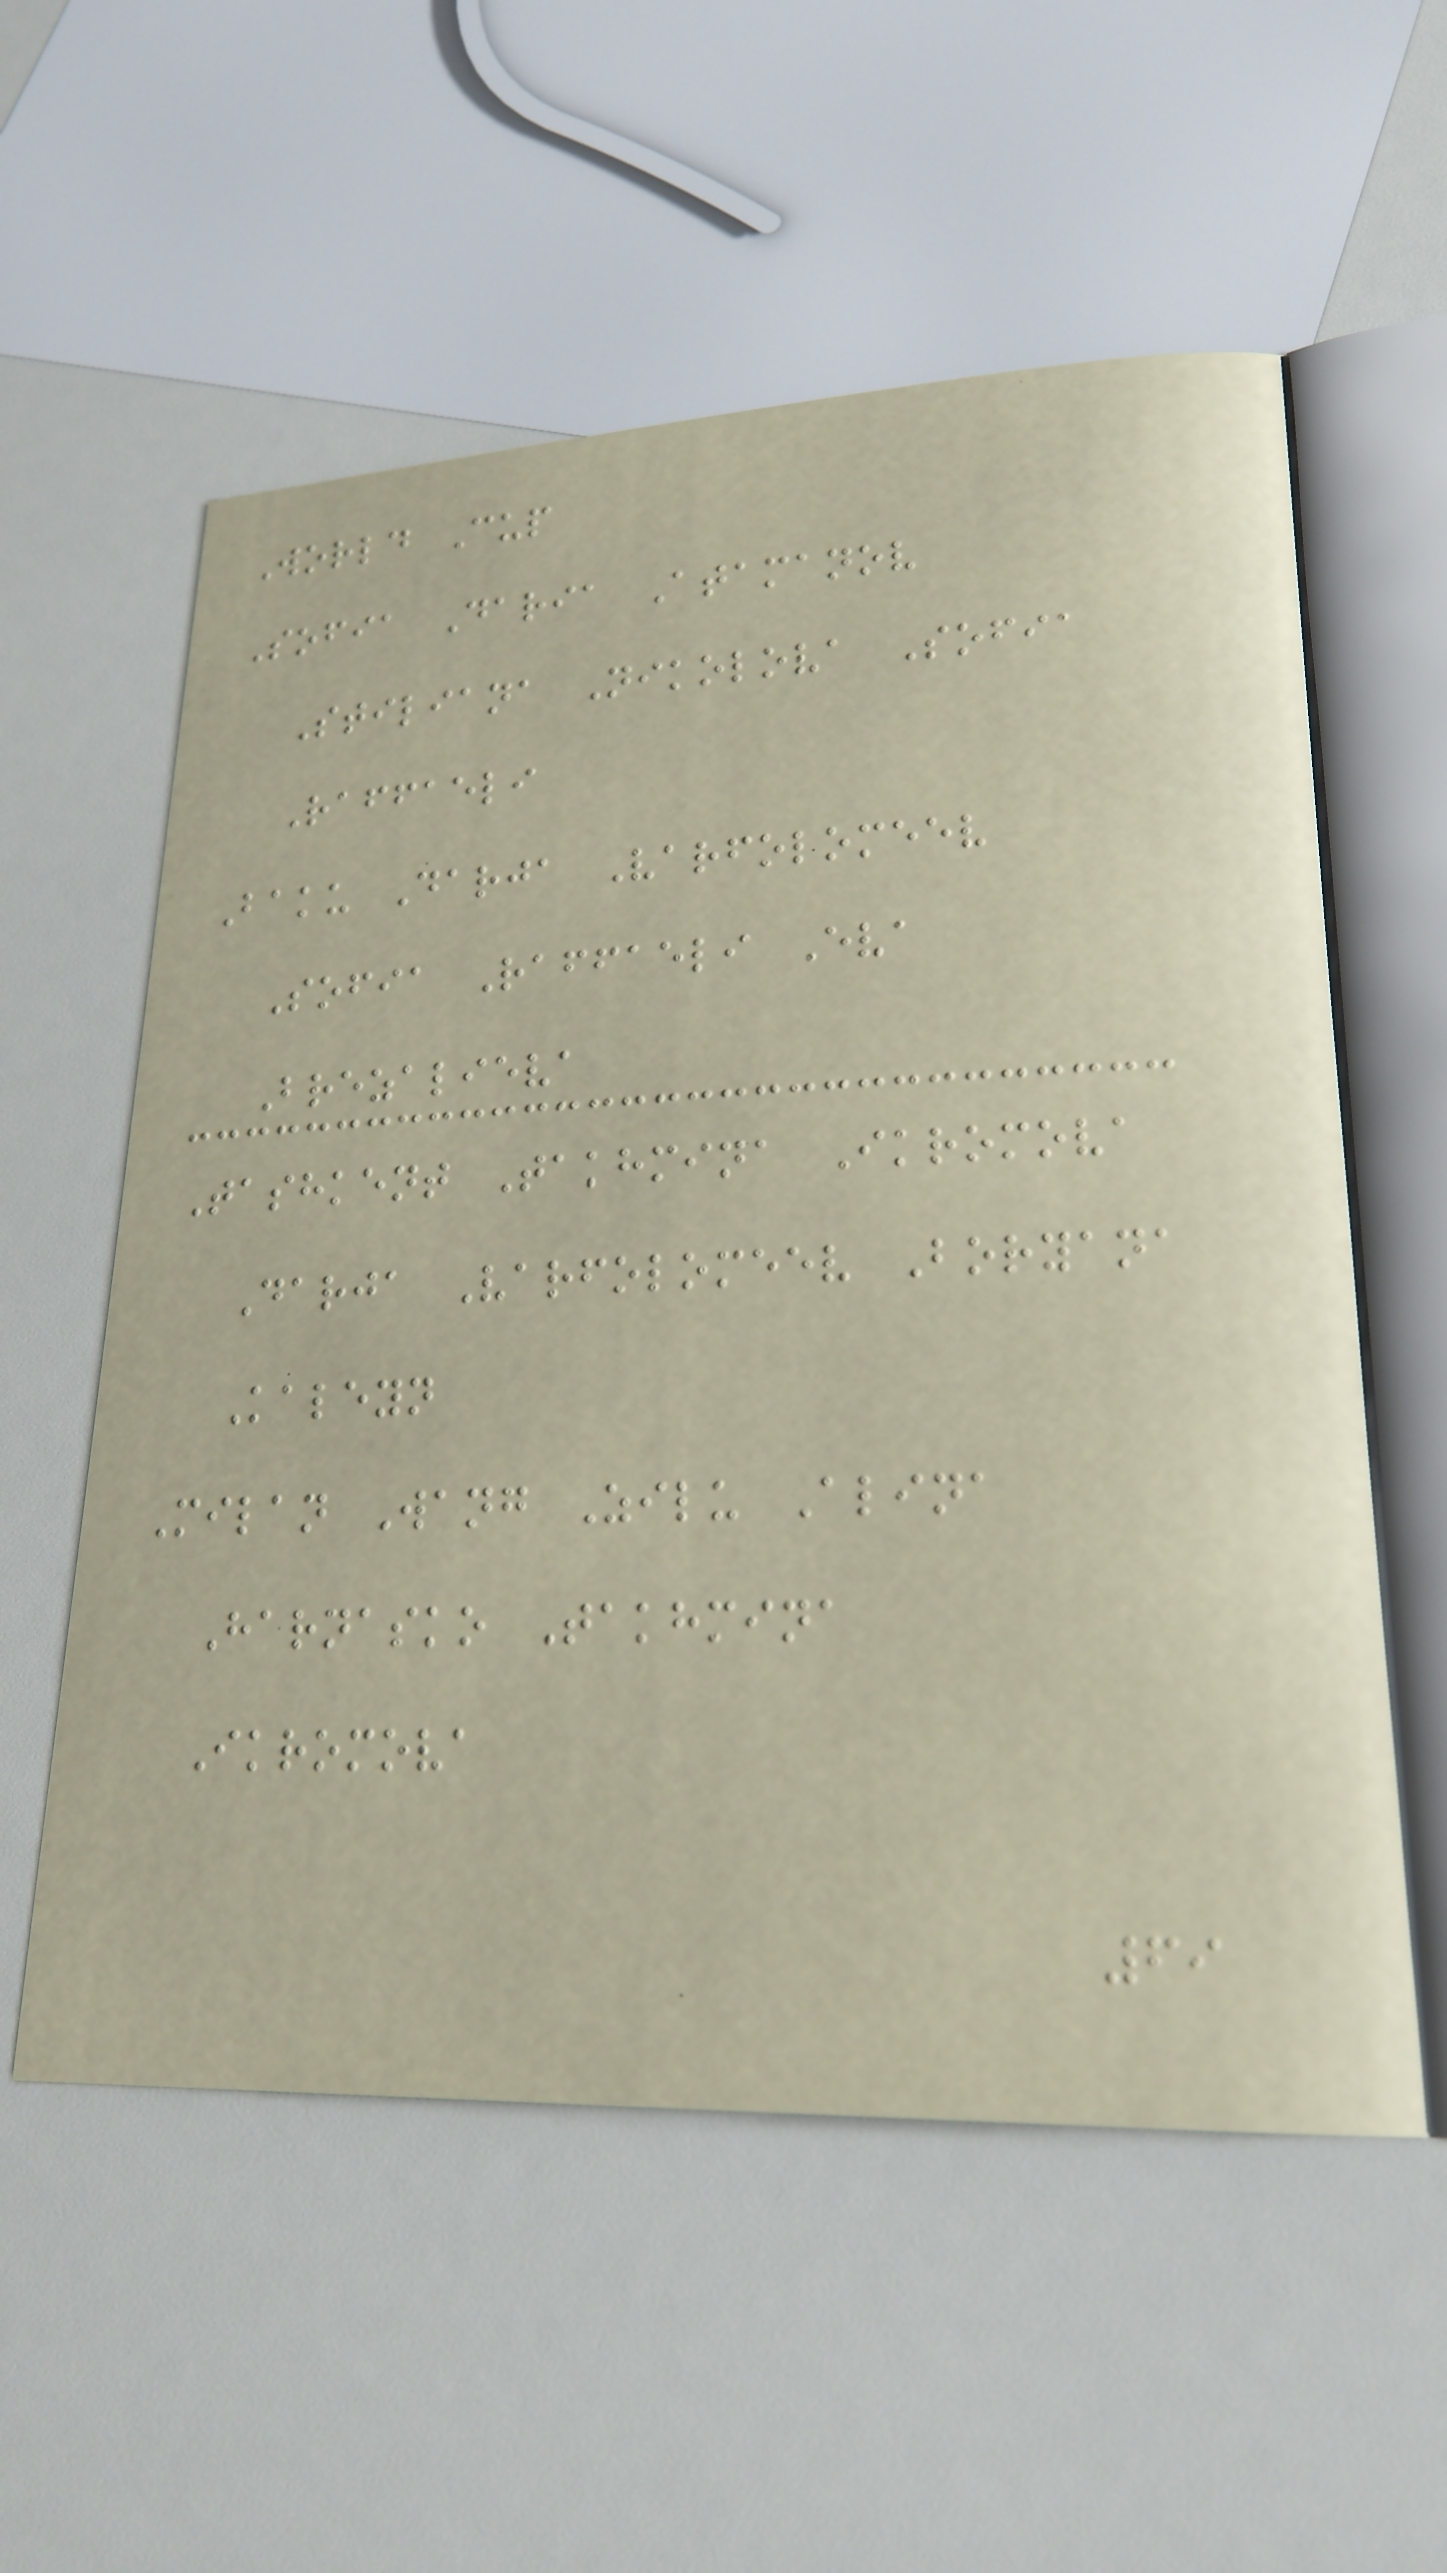World Cup
Sofia Daria Atamanov
Stiliana Nikolova Sofia
Raffaeli
Baku Darja Varfolomeev
Sofia Raffaeli Eva
Brezalieva
Tashkent Takhmina Ikromova
Darja Varfolomeev Boryana
Kaleyn
Milan Wang Zilu Alina
Harnasko Takhmina
Ikromova
69
